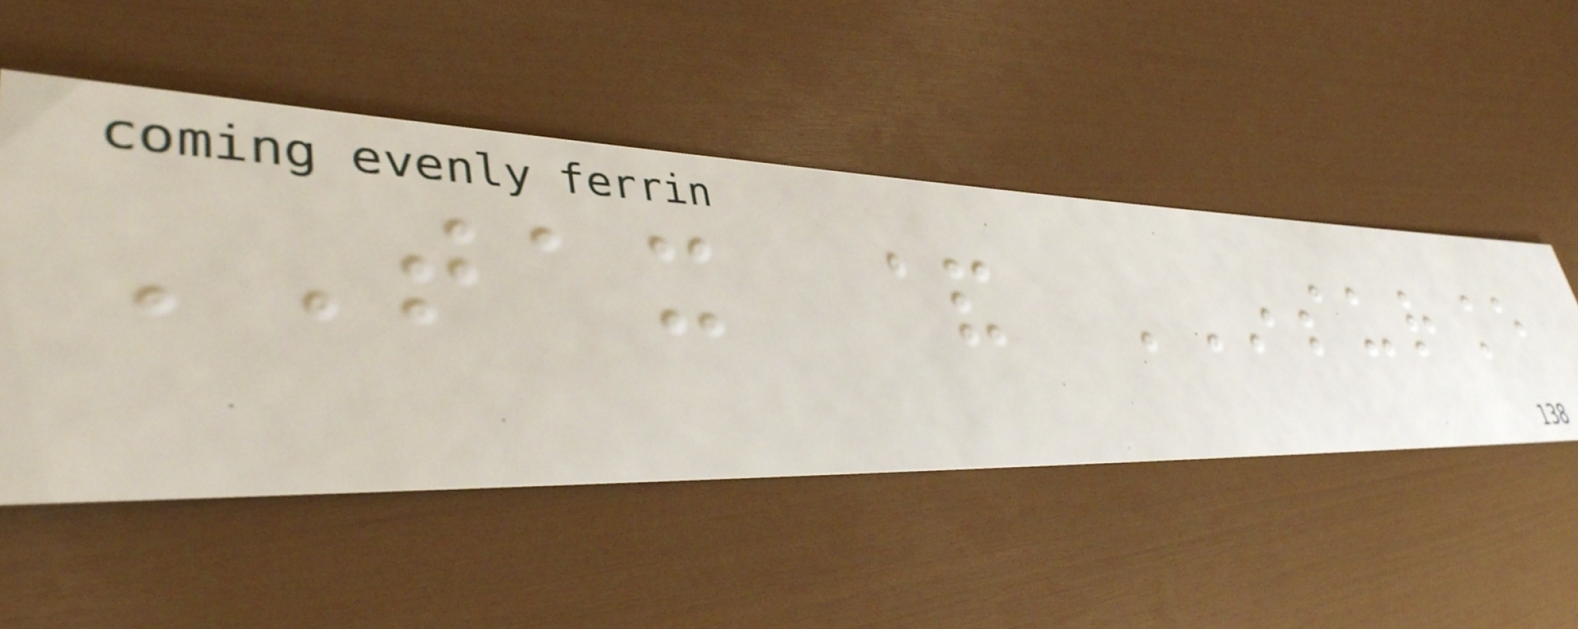TAX & INSURANCE
